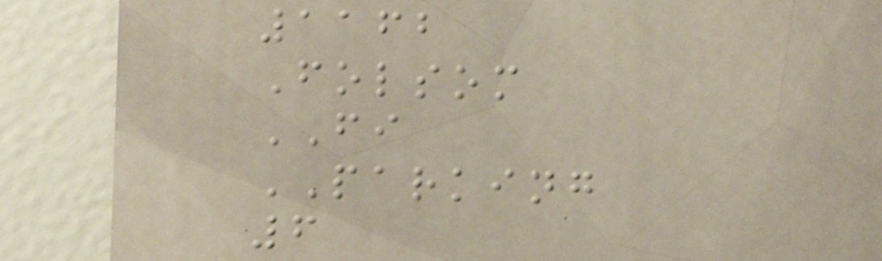1162
Folsom
FI
PARKING
6
